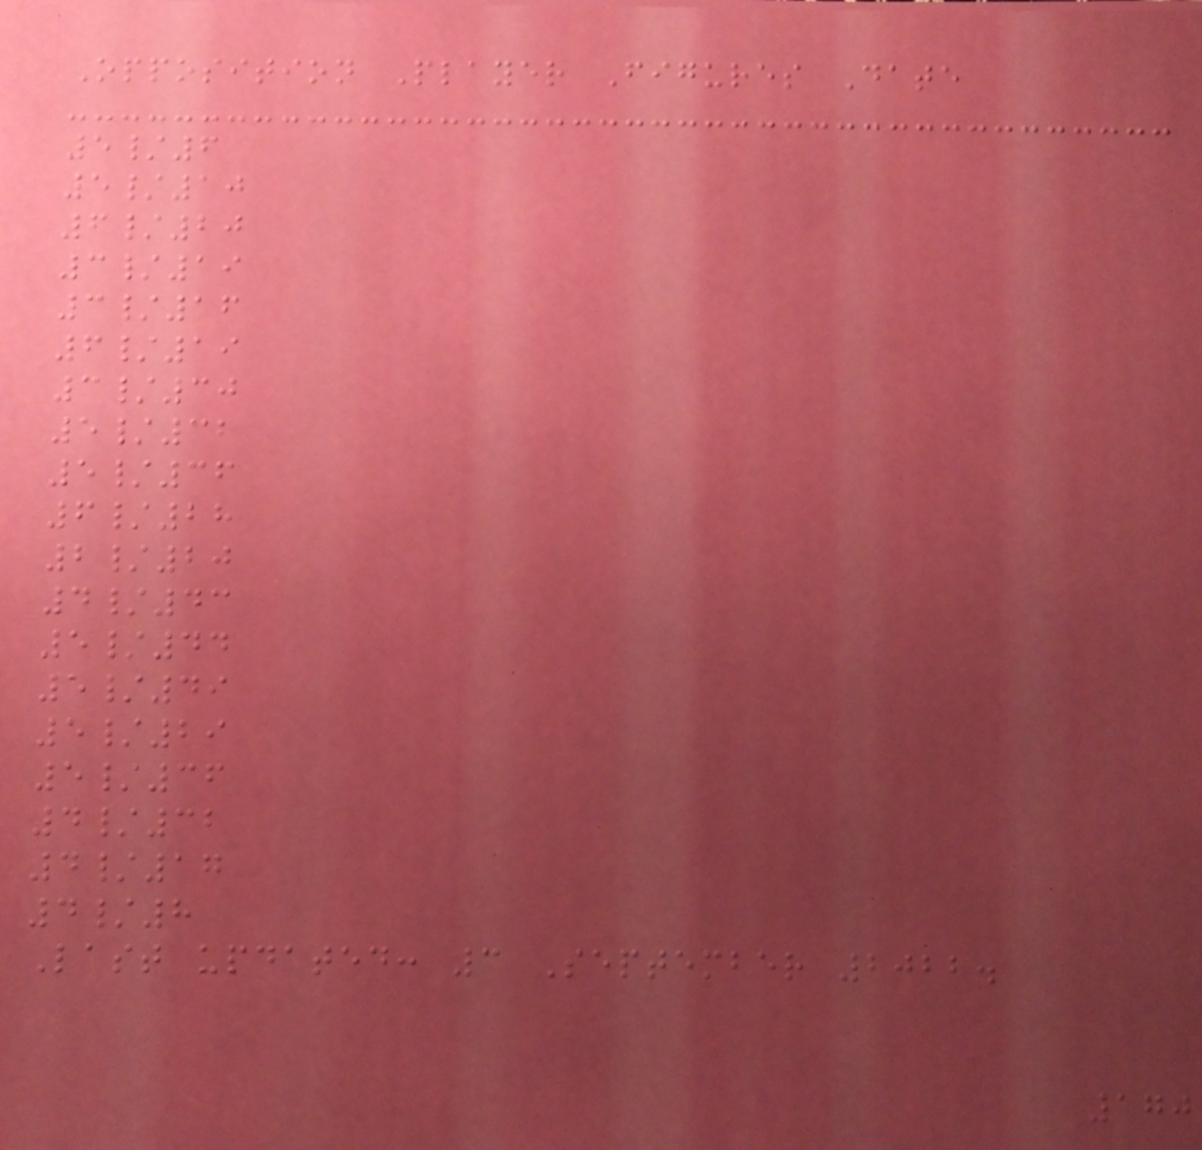Opposition Player Figures Date
5/6
5/10
6/20
3/19
3/16
6/19
3/30
5/32
5/36
6/28
2/20
4/43
5/44
5/49
5/29
5/36
4/32
4/17
4/8
Last updated: 3 September 2022.
170
